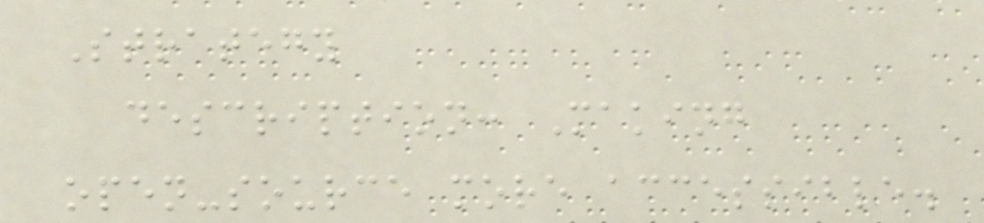Strategy
description: Making
open-source more accessible.
